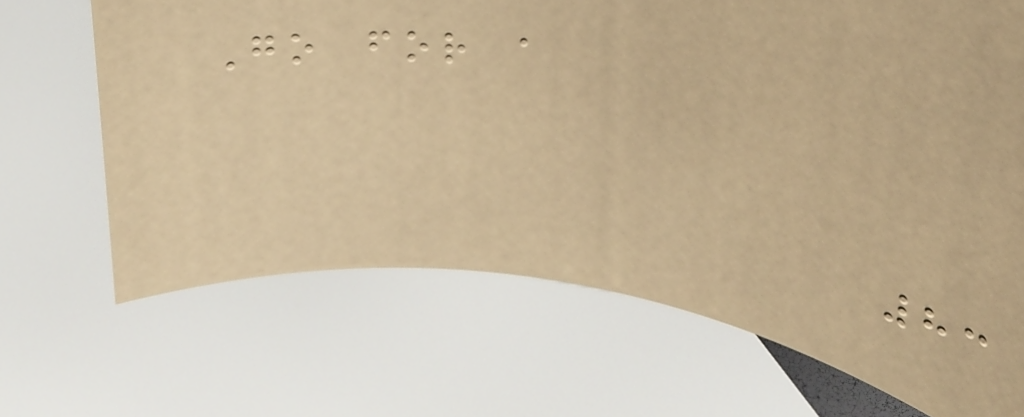Go for a
83
